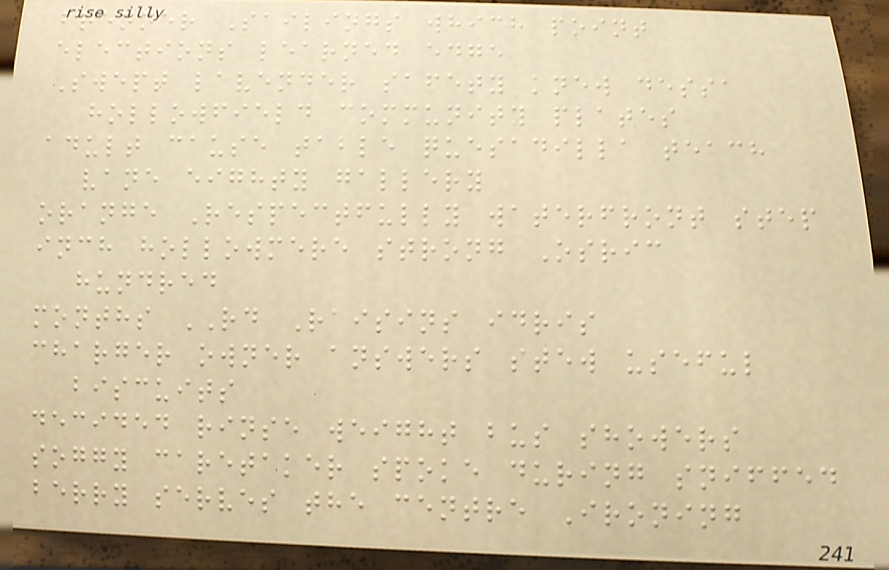brenner Sailings which point
elections learned edge
Swept lavender safety knew dessa
hollowfield community plates
adult cause table quesadilla teach
vane eighty gallery
orange Respectfully waterfront step
inch hollowmere strong Osric
hundred
months RD Raisins idris
charger owner answers stew useful
biscuits
decided rinse weight bus showers
soggy caretaker spoke during sniffed
berry serves the centre Ironing
